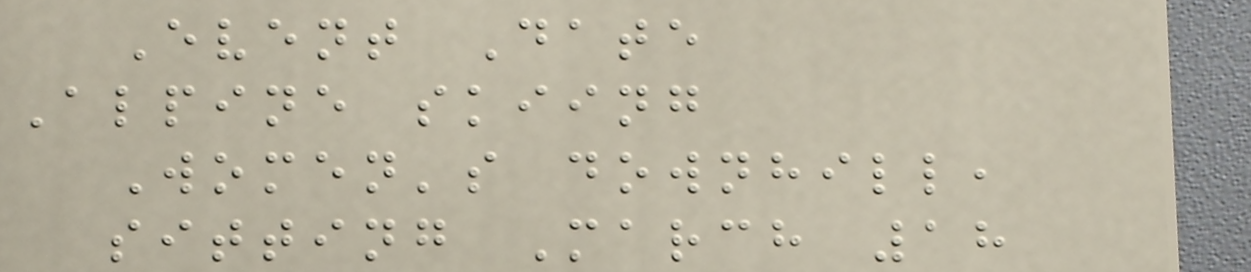Event Date
Alpine skiing
Women's downhill,
sitting March 18
